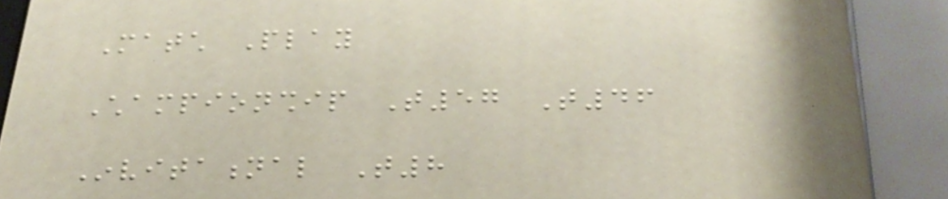Match Play
Championship T57 T46
Invitational T8
